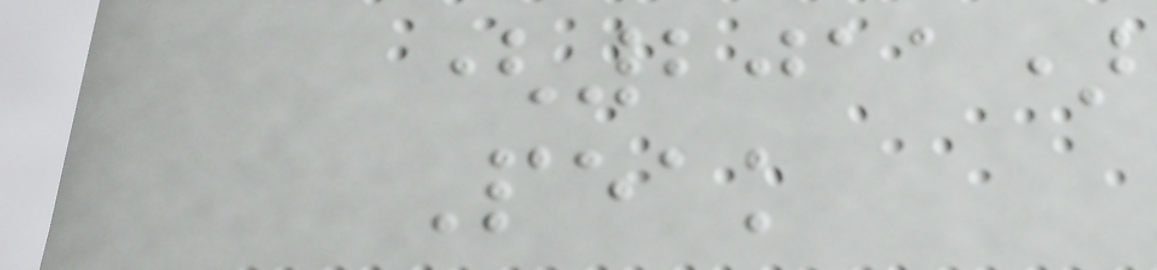(2011)
Peak
